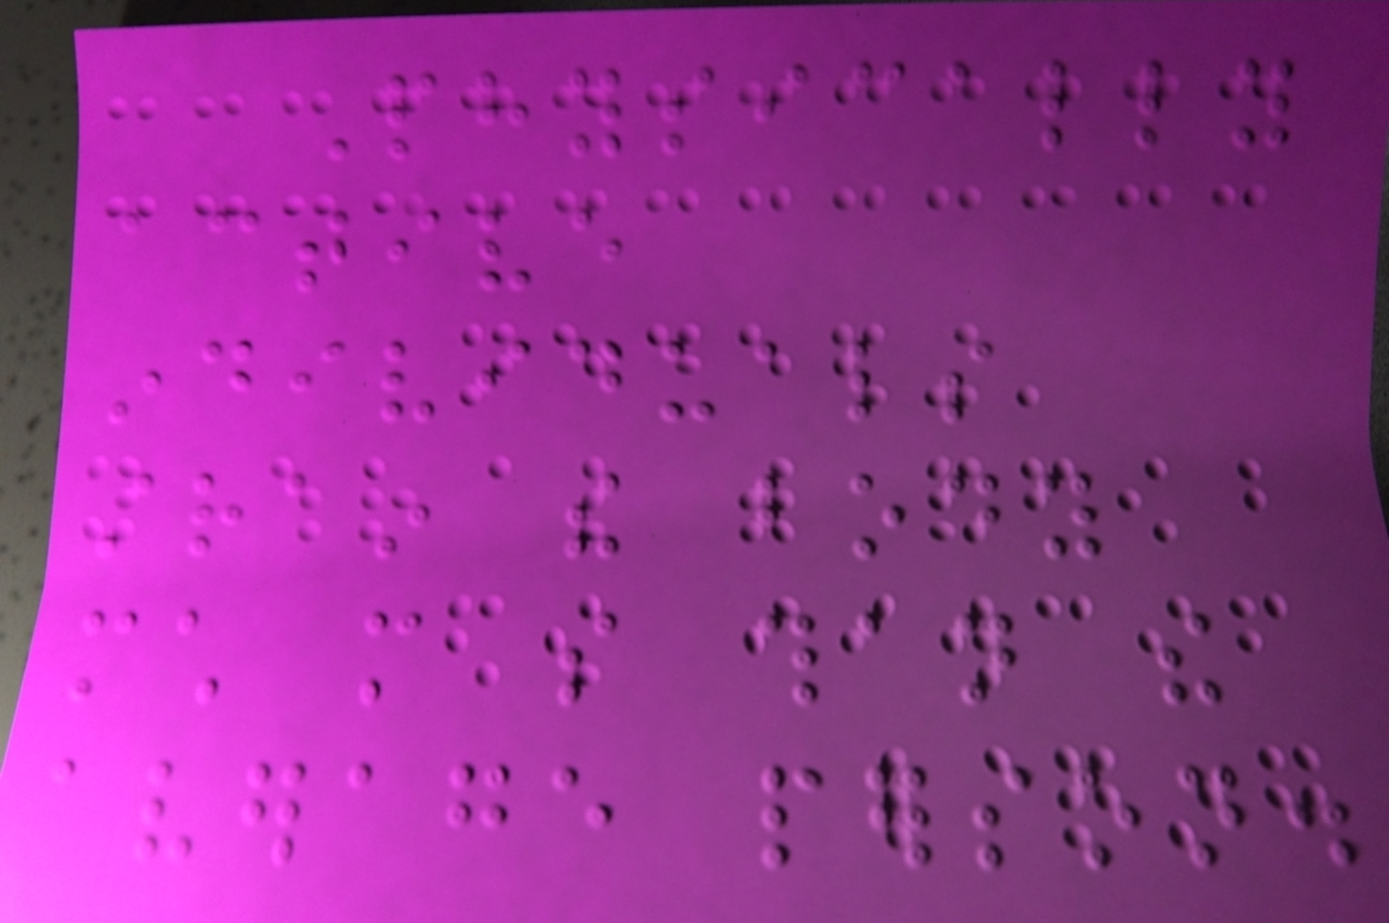Physically
active
individuals
strain the body
much more so than the
average person.
